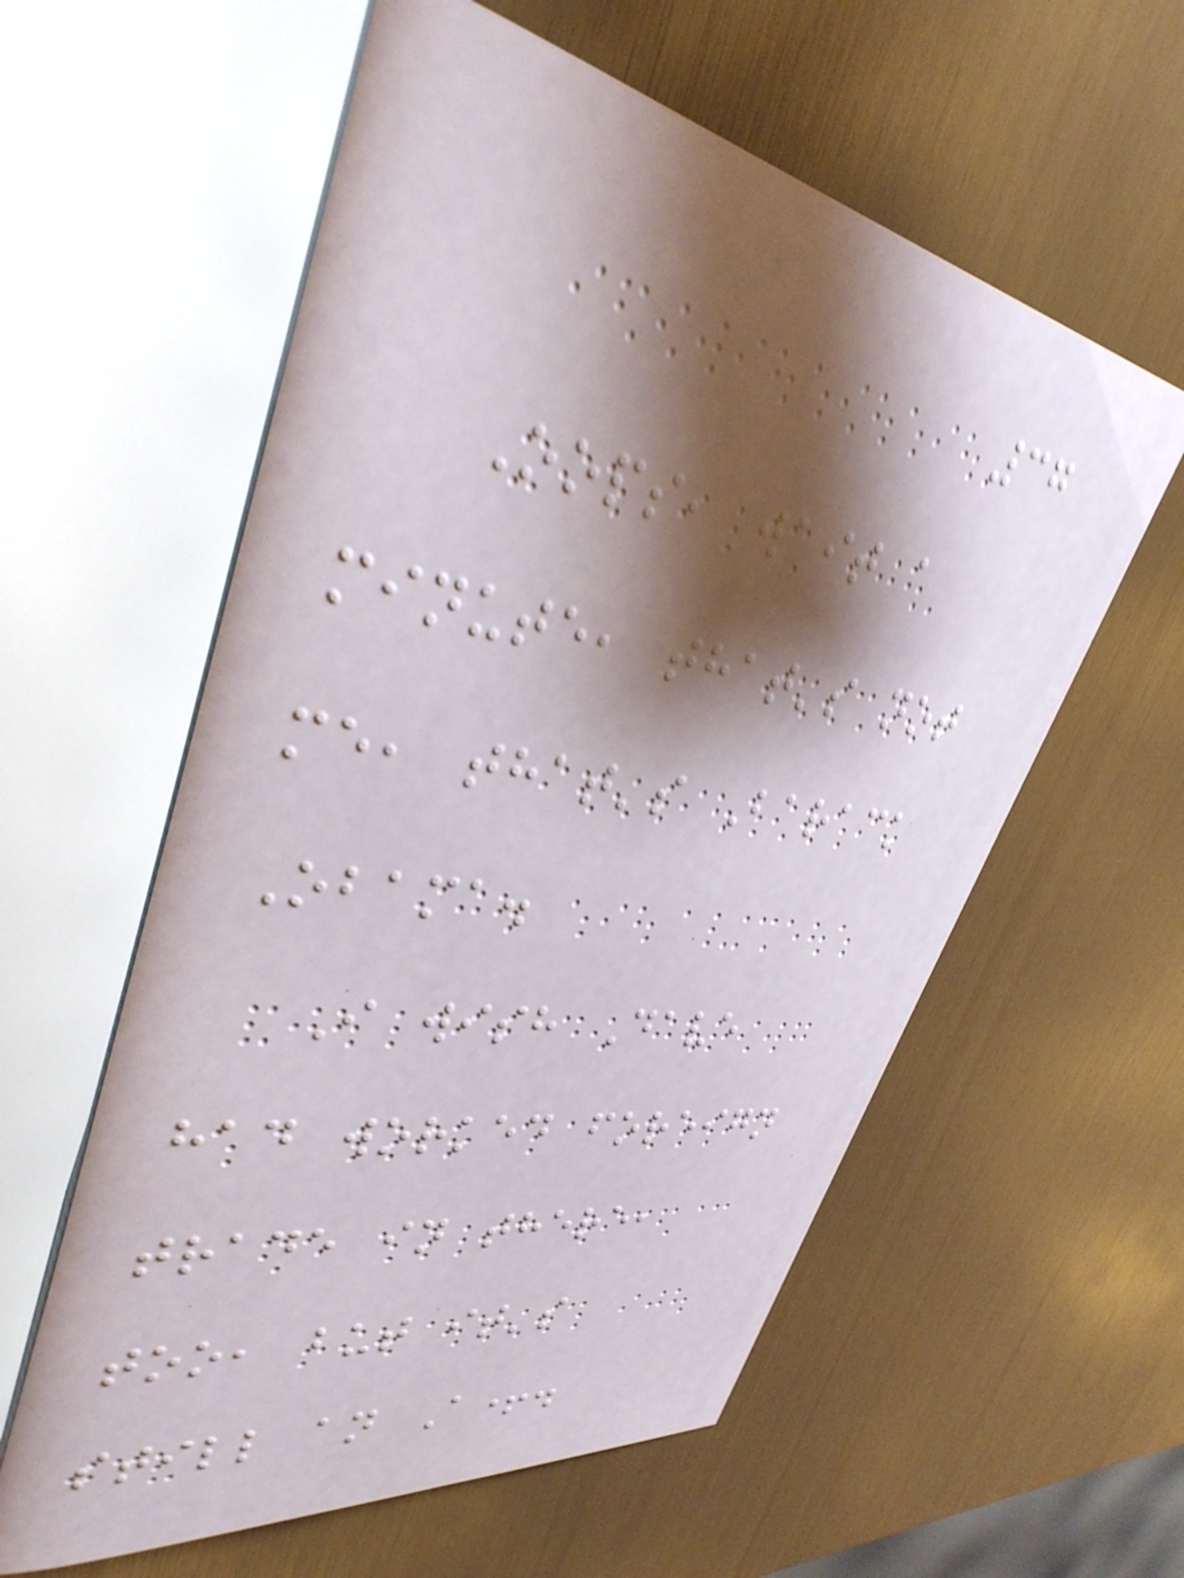37
Oops, wait a
minute, that's not
me, that's Barack
Obama.
I wish Dave
had worked foreign
trade in there,
too, but it's
still an A+.
